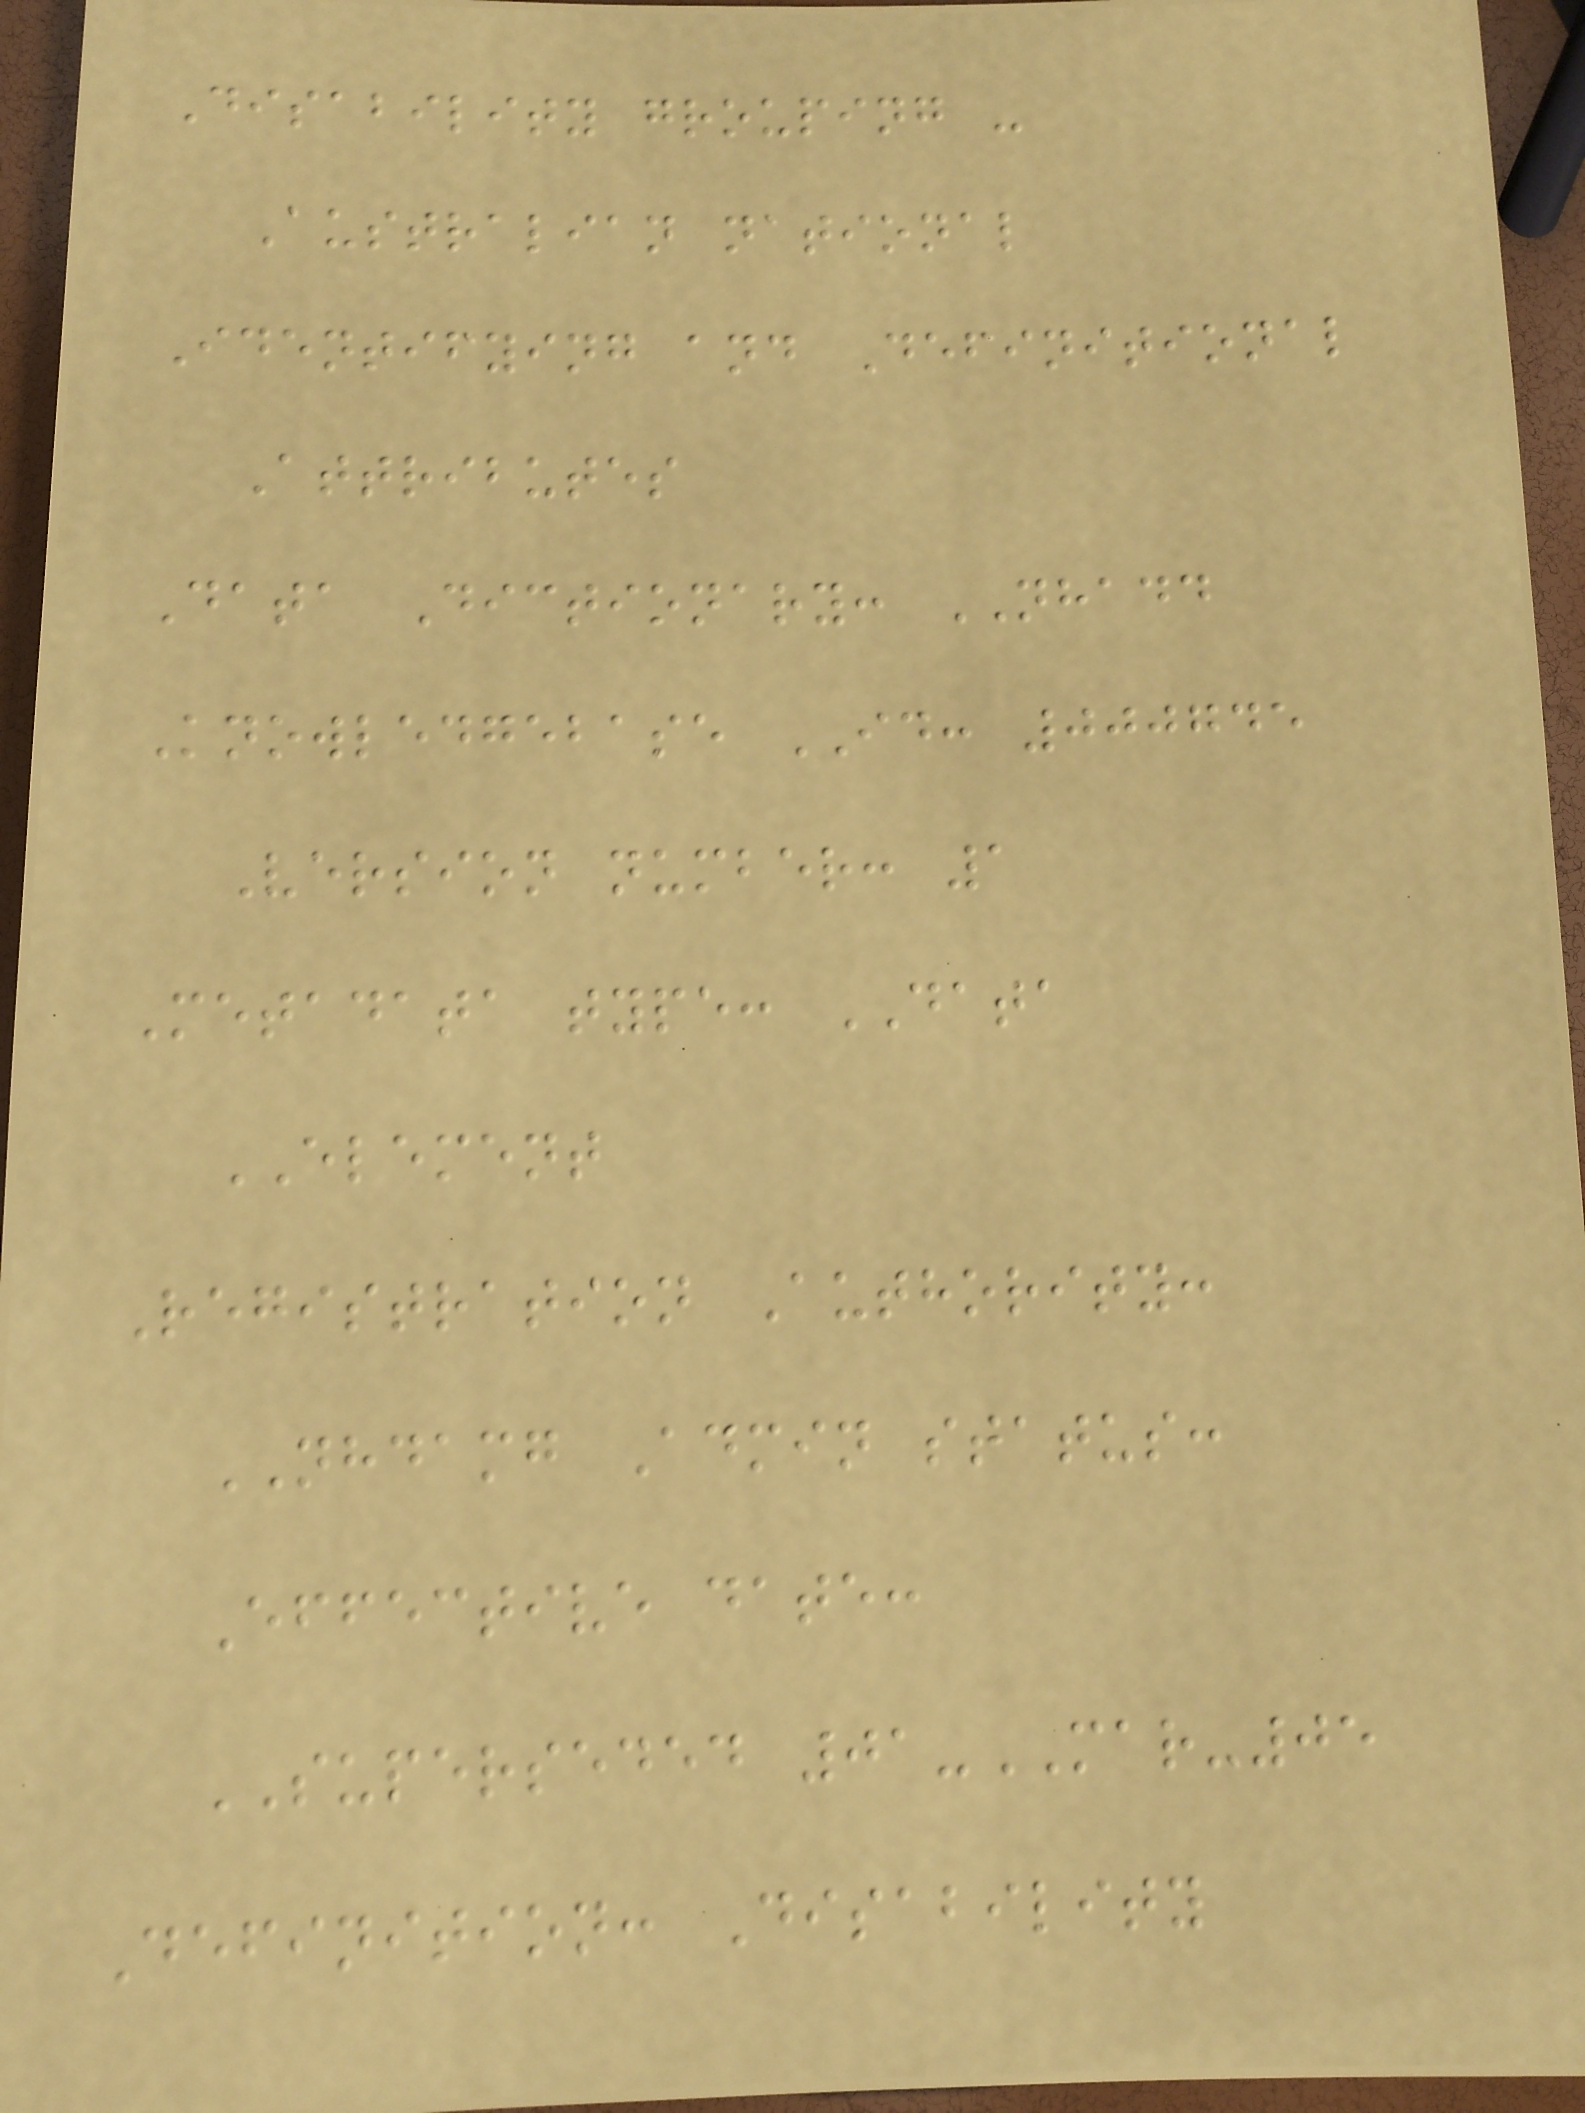Disability grouping -
Australian national
Identifying and Definitional
Attributes
Data Dictionary: NHADD
Knowledgebase ID: 000745
Version number: 1
Metadata type: DATA
ELEMENT
Registration Authority:
NHDAMG Admin status:
Effective date:
SUPERSEDED 01-MAR-05
Definition: Disability
